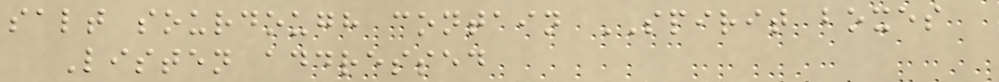salt sourdough contain SPIRIT boxes
Listen addressed
